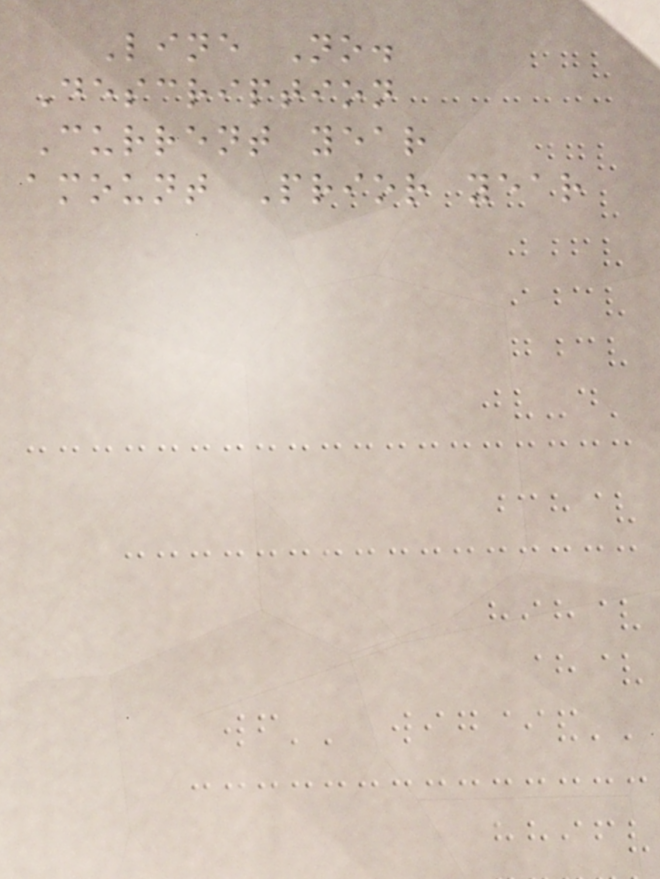Line No.
Description
Current year
amount Prior year
